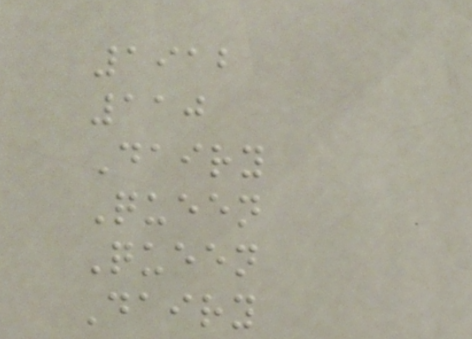1912
110
Dairy
Queen
Queen
Dairy
